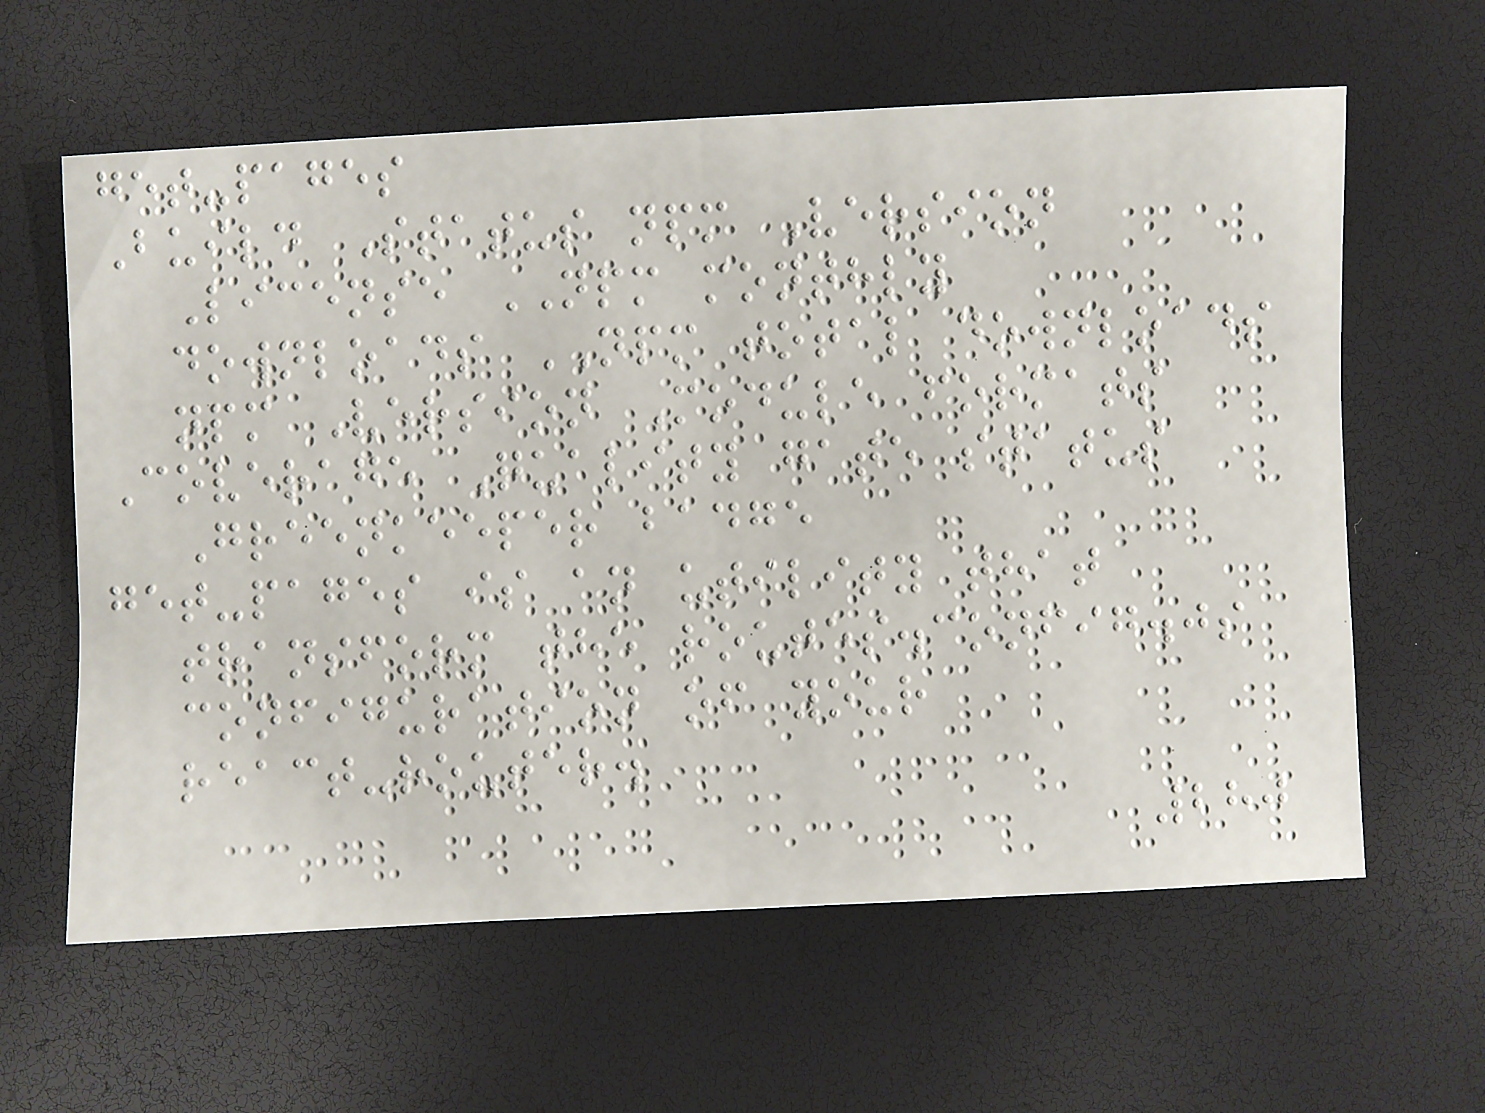get-pages
Build Status npm Version
License NPM monthly
downloads NPM total downloads
npm Version Module formats
Coverage Quality gate status
Greenkeeper badge
get-pages is an utility that
transform the routes.config.js
configuration of your
react-router.
280
